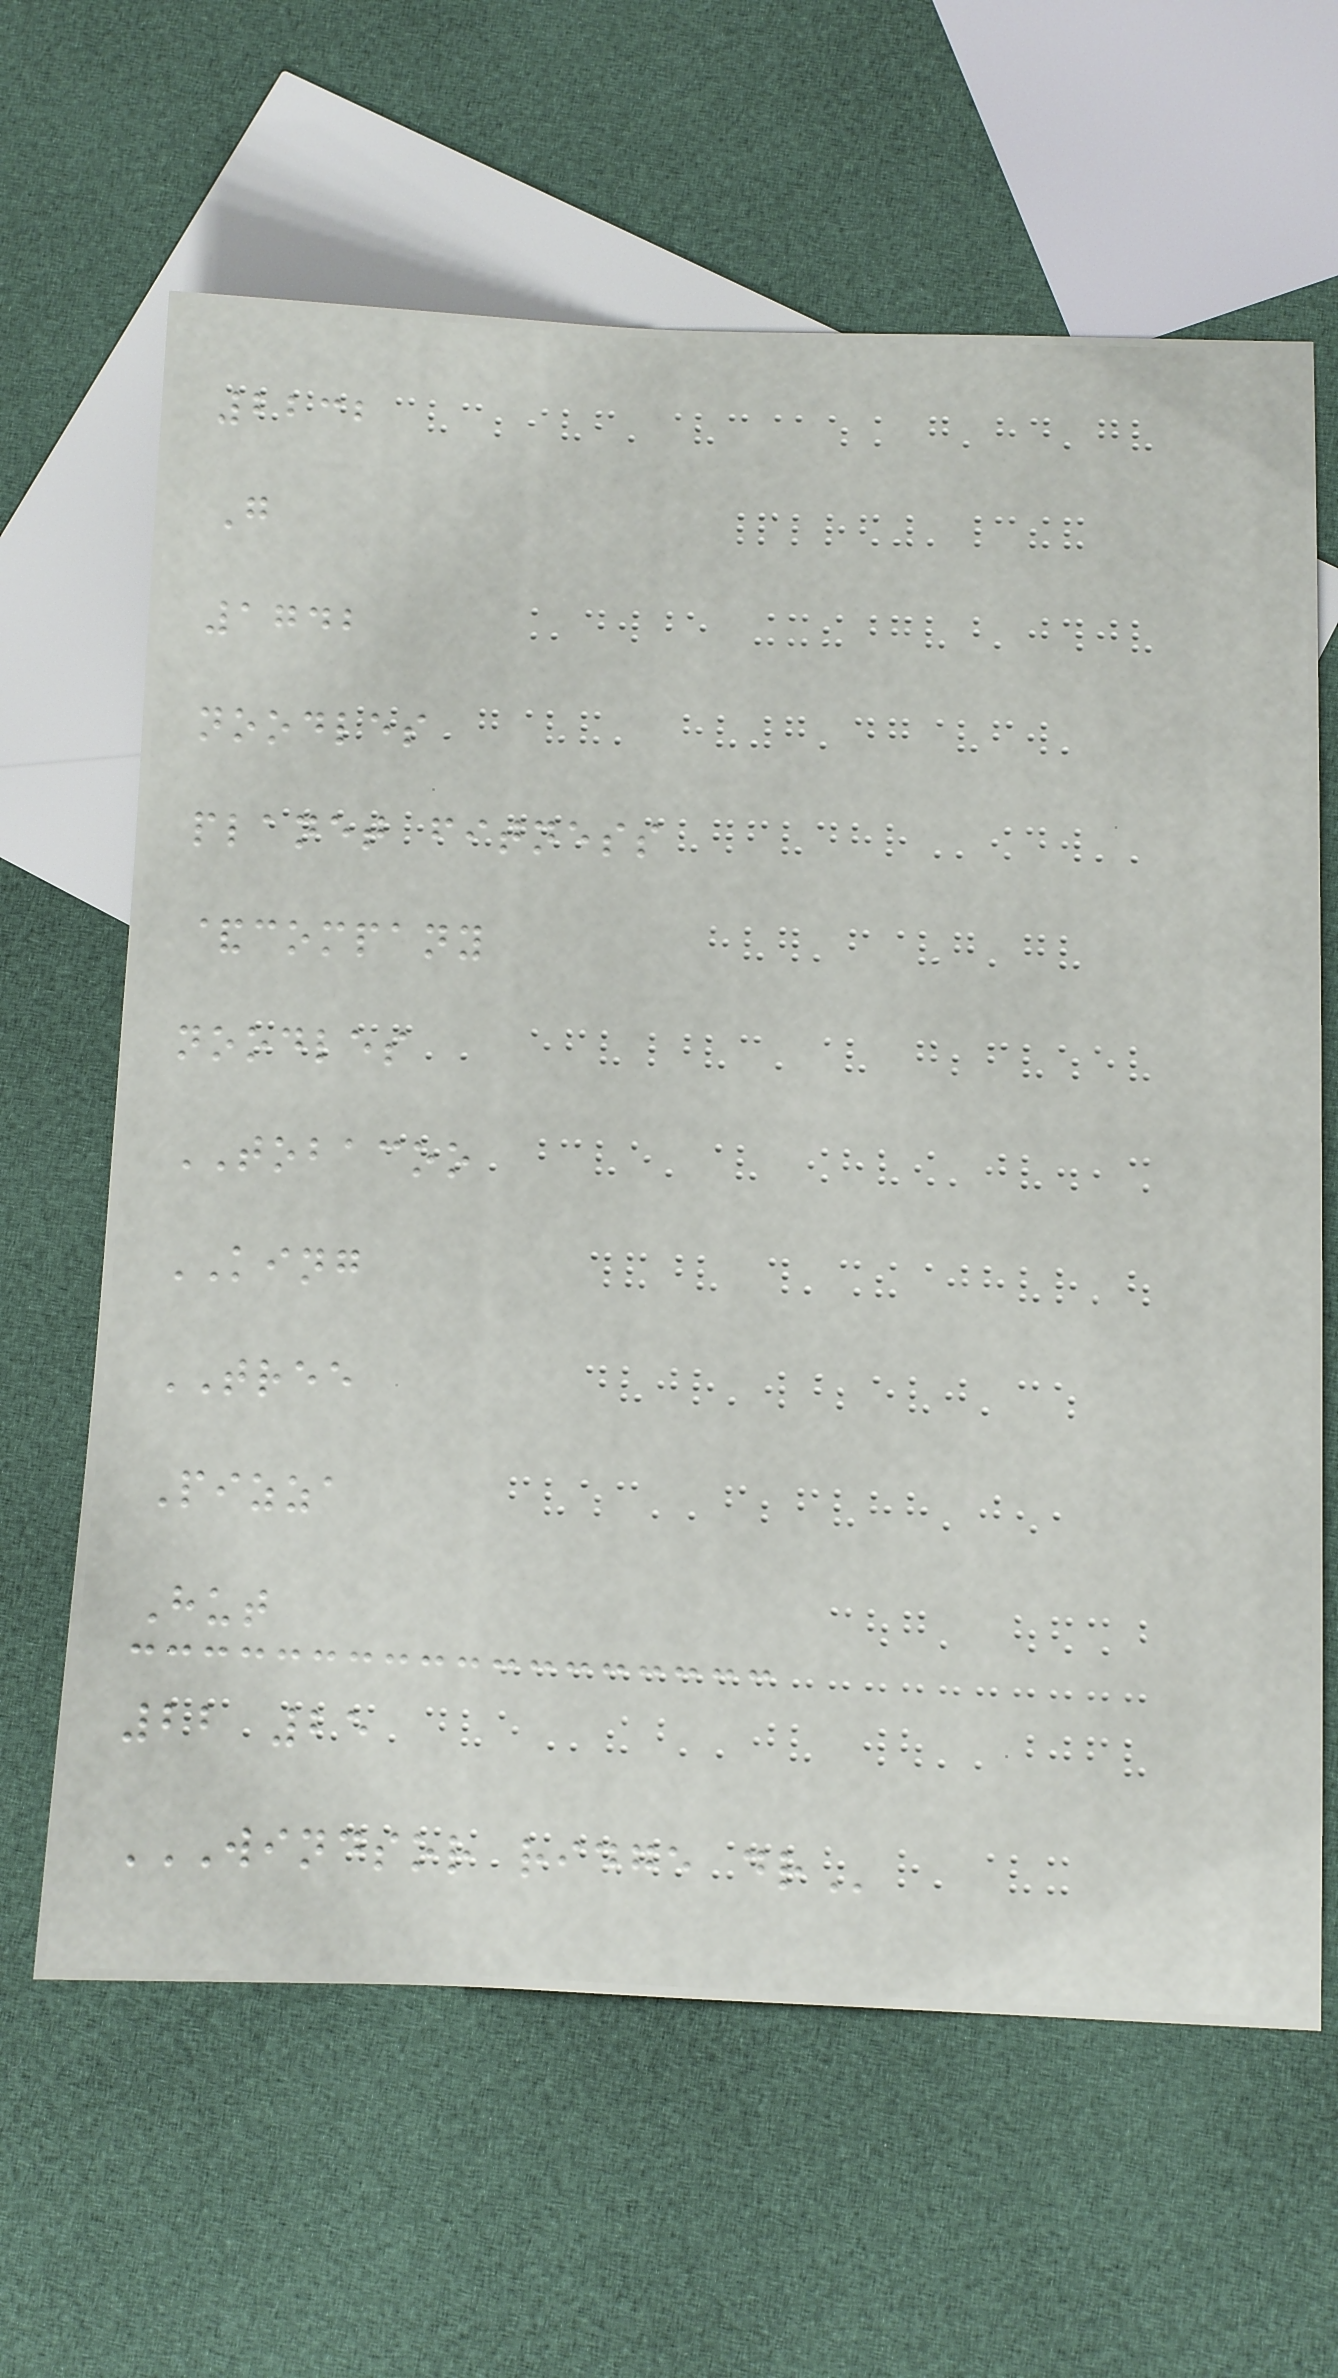2232
G
1742
noodles
planet fitness
&company
noodles
TOBACOO
KING
TREE
Pizza
Hut
22 25
WINDSOR RIDGE DR
